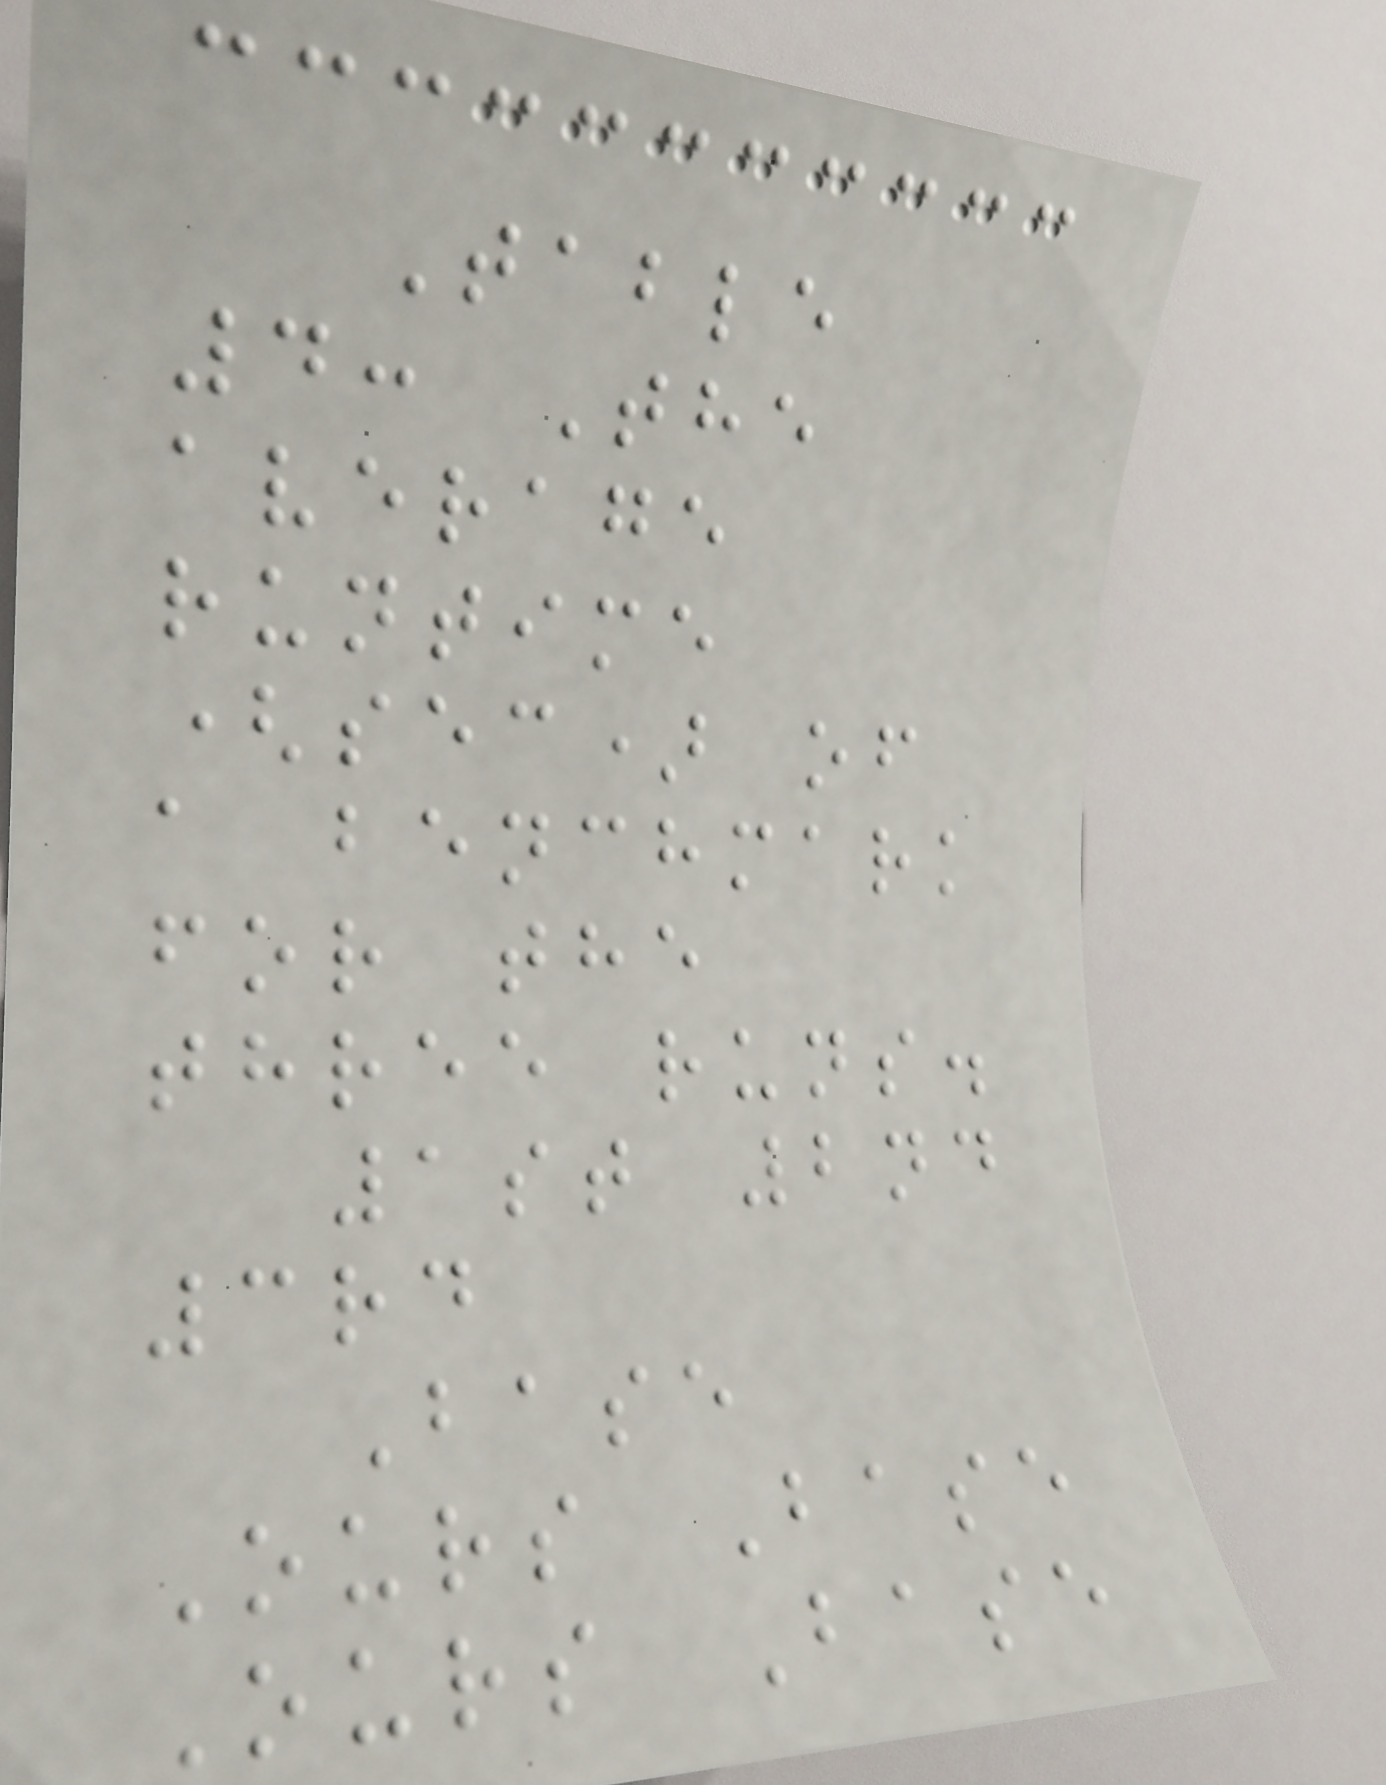Table
4: The
average
runtime
(sec) of
a benchmark
for the
three runs.
1st 2nd
3rd
Base
Ours Base
Ours Base
